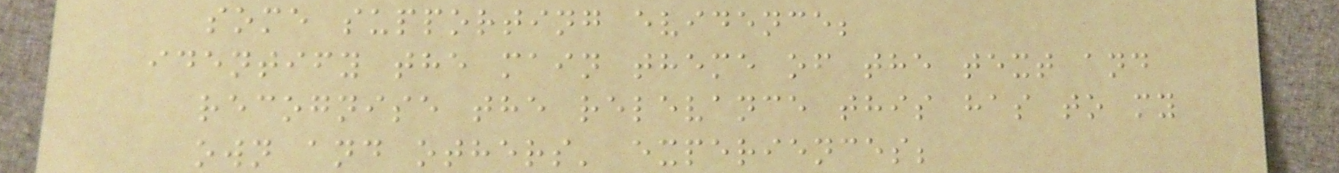some supporting evidence;
identify the main theme of the text and
recognise the relevance this has to my
own and others' experiences;
